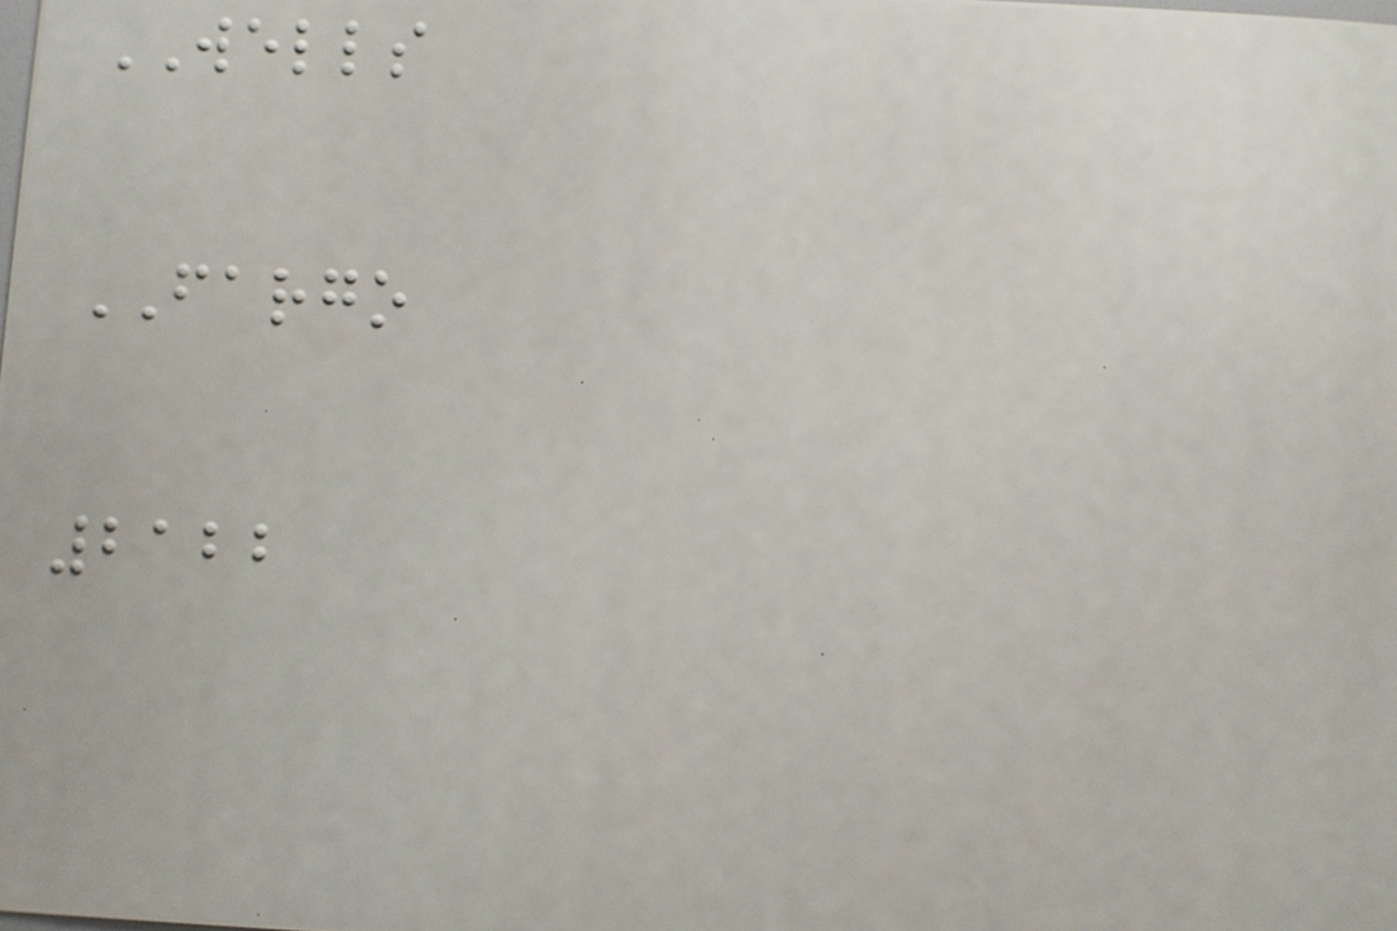WELLS
FARGO
2122
